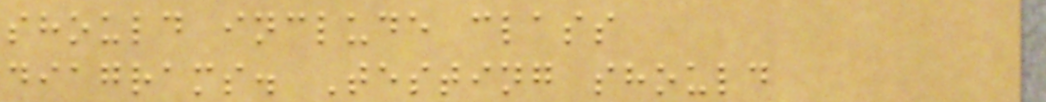should include class
diagrams. Testing should
